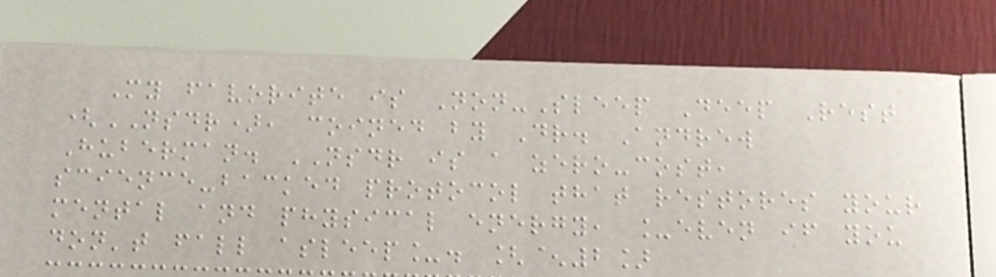My favorite is Non-Sleep Deep Rest
(NSDR), coined by Dr. Andrew
Huberman. NSDR is a zero-cost,
science-backed protocol that restores your
mental and physical energy, _even if you
don't fall asleep_. [^2]
